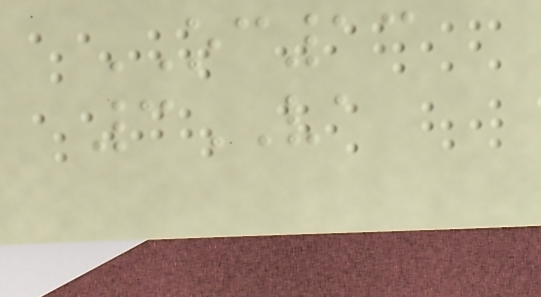OC13
3VA
